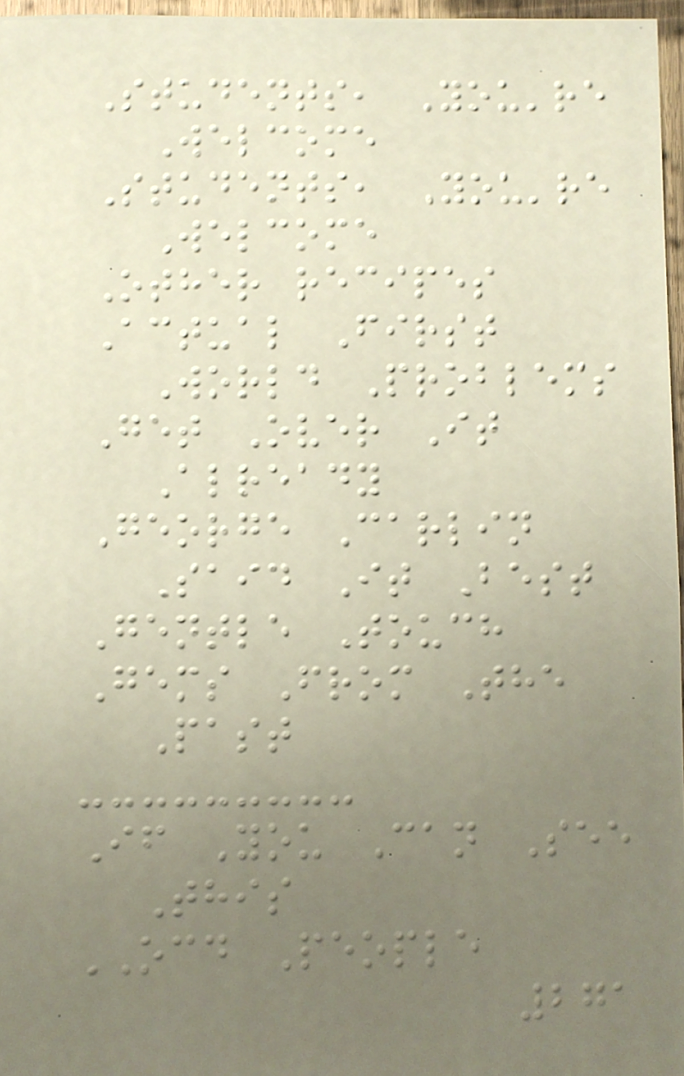Students, You're
Welcome
Students, You're
Welcome
Other recipes
Actual First
World Problems
Get Over It
Already
George Carlin
Said It Best
Gentle Touch
Gems From The
Past
If You Can See
This
OCD People
271
